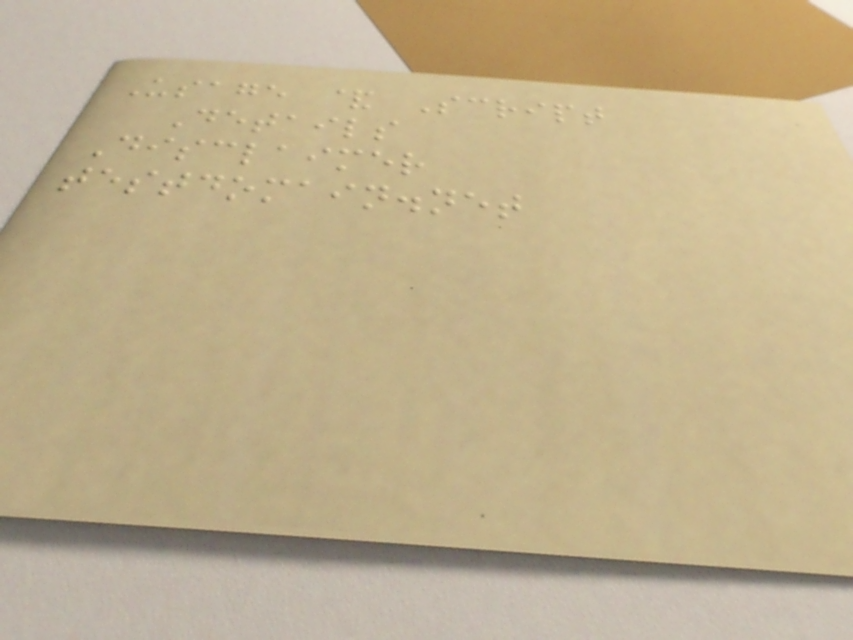Usage & Script
Details
Disclaimer
testdomain.net
